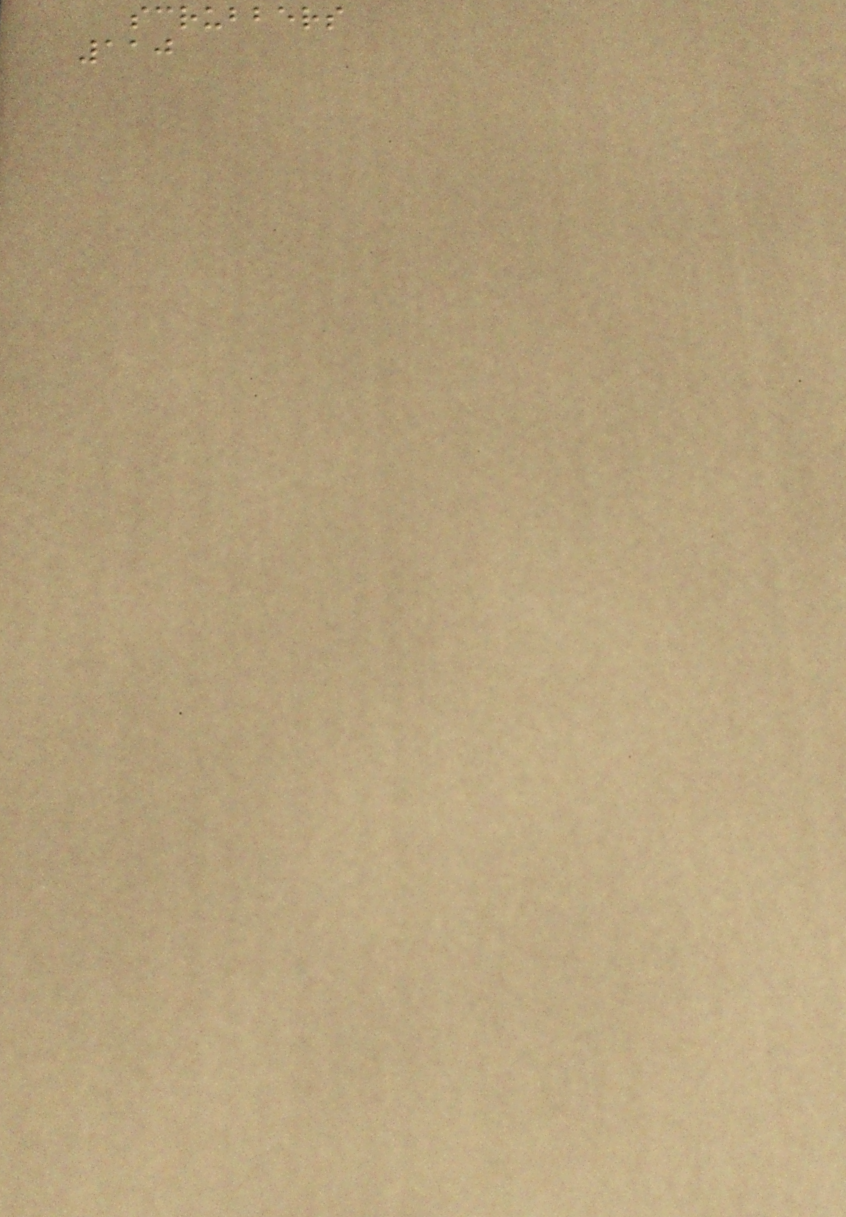scrubbers
110
